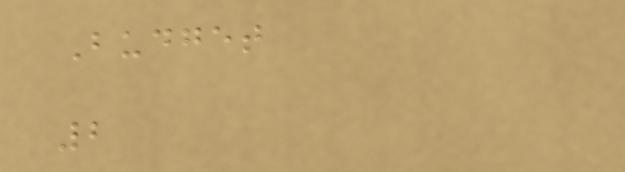Budget
2
